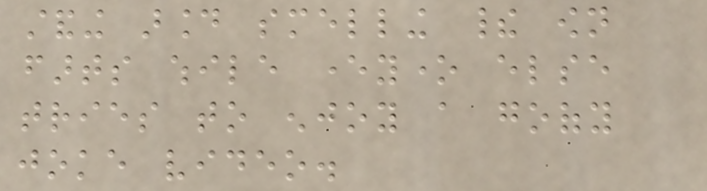standing around smelling their own
farts while everyone else
tries to enjoy a goofy
joke video.
